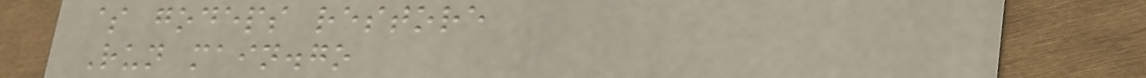$ godeps restore
Run main.go
